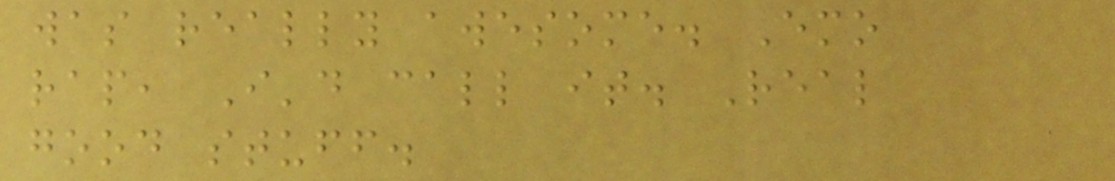was really awesome. Emo
rap, I'd call it. Real
good stuff.
